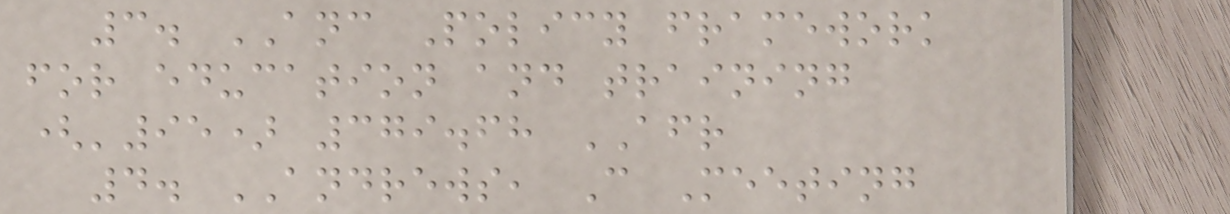3. ANC Policy framework
for education and training
('95) 379.68 AFR
4. ANDREWS, C Meeting
